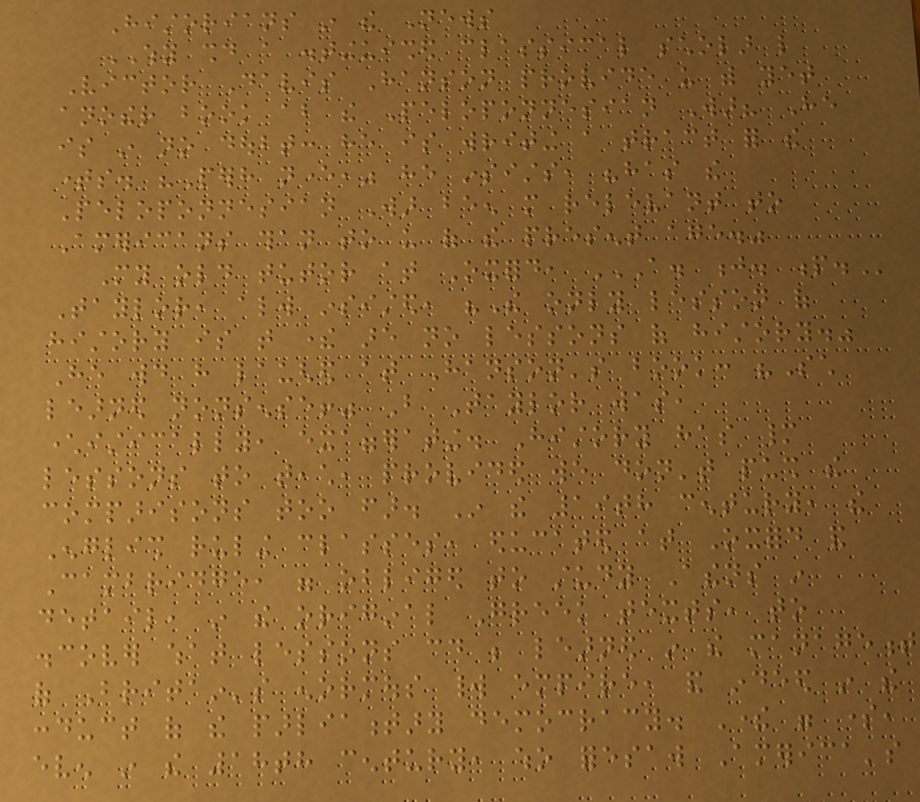Historians in the News
WHY should a distinguished classical scholar like
Victor Davis Hanson provide us with yet
another book about the Peloponnesian War? He
is in no doubt: he is writing a tract for the
times. "Perhaps never," he insists, "has the
Peloponnesian War been more relevant to
Americans than to us of the present age."
My old tutor at Oxford, A. J. P.
Taylor, always insisted, "The only lesson of
history is that there are no lessons of history."
He would have laughed at Hanson's book: "Such
learned nonsense!" But Taylor was,
characteristically, exaggerating. History has many
lessons to teach, provided we don't push the
comparisons too far. In the 19th century, the
English ruling classes, educated at Oxford and
Cambridge, were obliged to study Athens in
detail, in the original Greek texts, to
discover what lessons could be learned in the management
of Britain's enormous world empire, and indeed in the
conduct of the parliamentary democracy. There were some,
even in the 18th century, who foresaw America's
